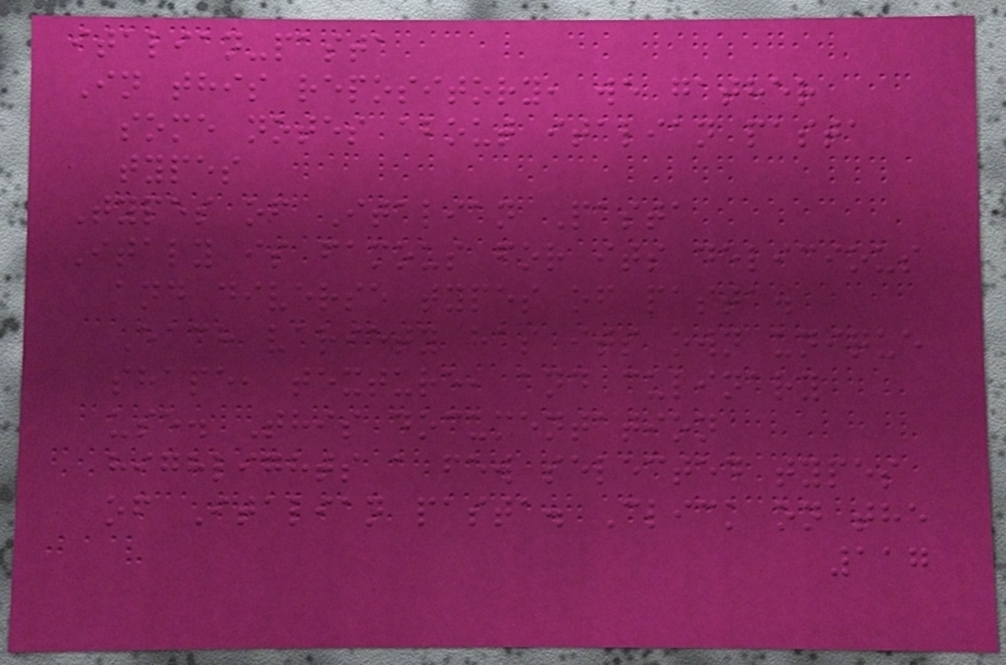italian-pasta
In this repository, we gather
some notes about italian pasta
types
Types of Italian Pasta
Italy is famous for its delicious
and diverse types of pasta.
Each variety has its own unique
shape, texture, and culinary
use. This documentation
highlights a few selected types
of Italian pasta. Click on the
117
